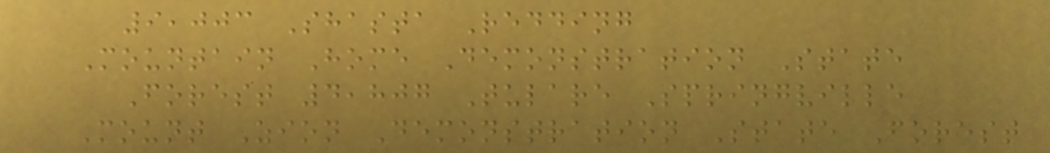9,003 Shasta Redding
Mountain Home Demonstration State
Forest 4,807 Tulare Springville
Mount Zion Demonstration State Forest
